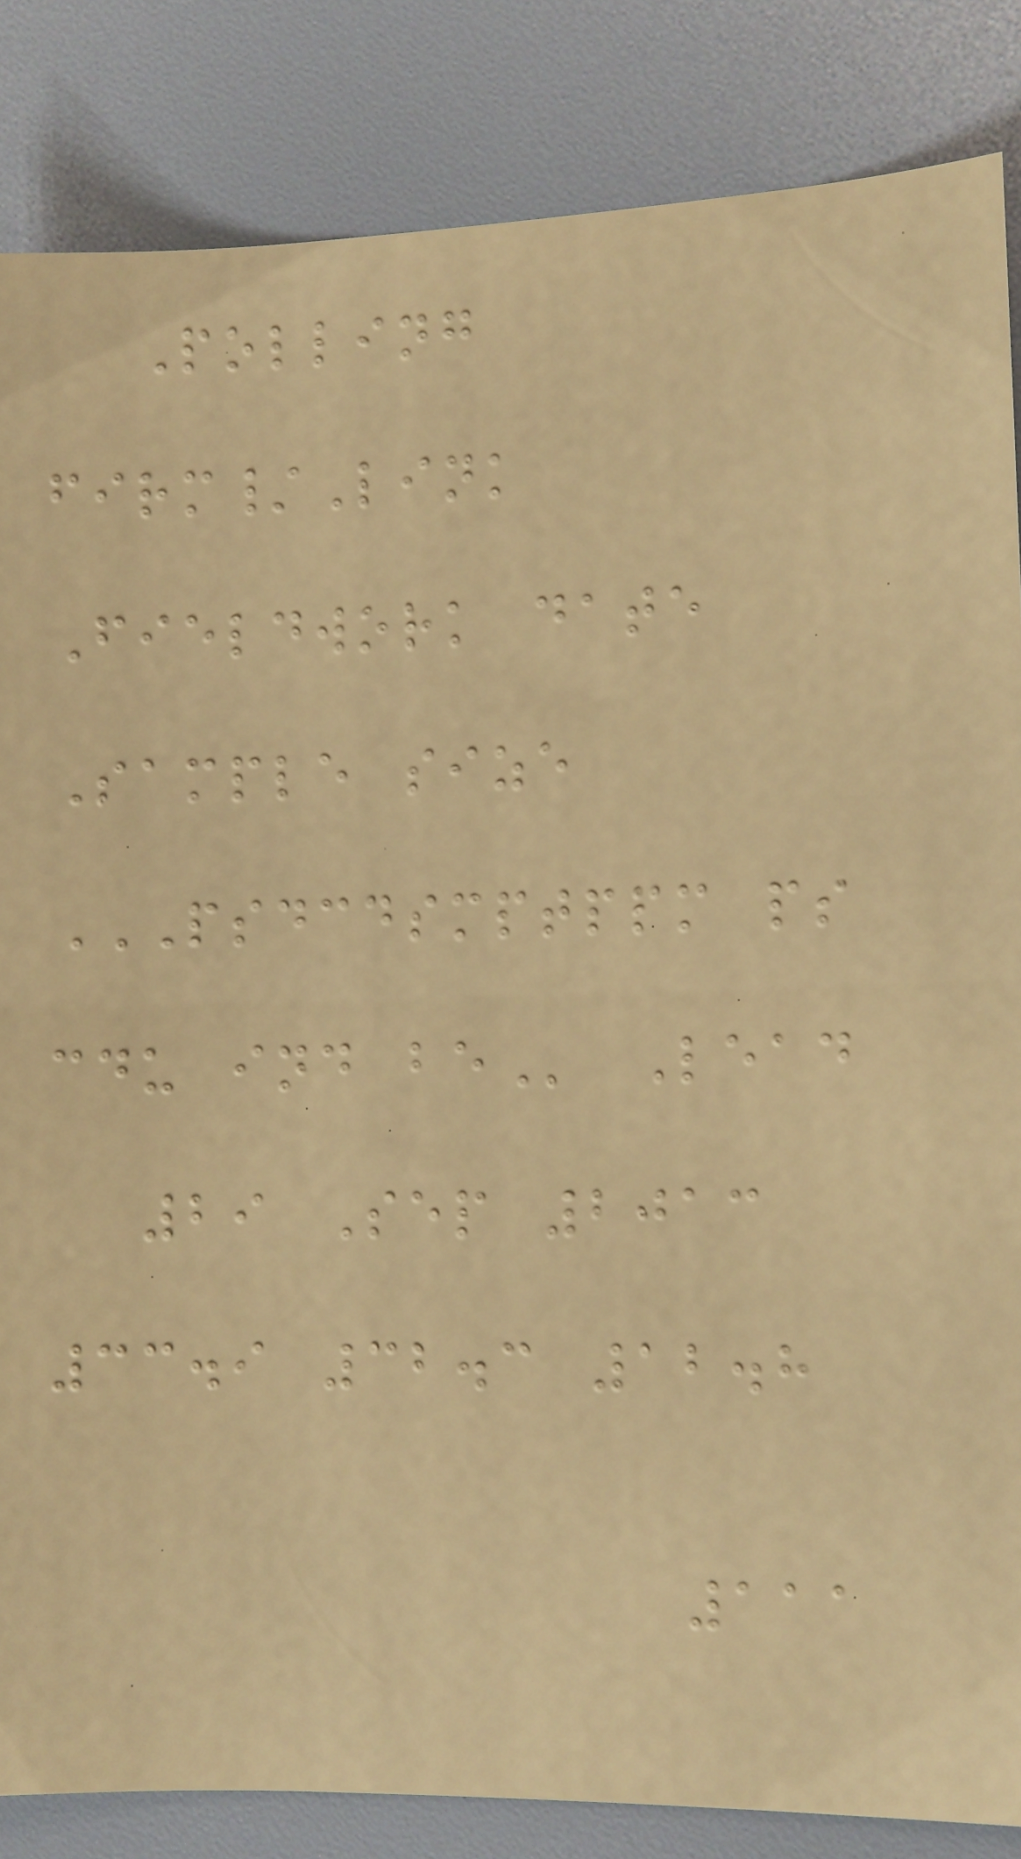Polling
firm/Link
Fieldwork date
Sample size
PSDCDSMPTPPM PS
CDU IND BE Lead
29 Sep 2013
33.9 32.3 12.8
111
